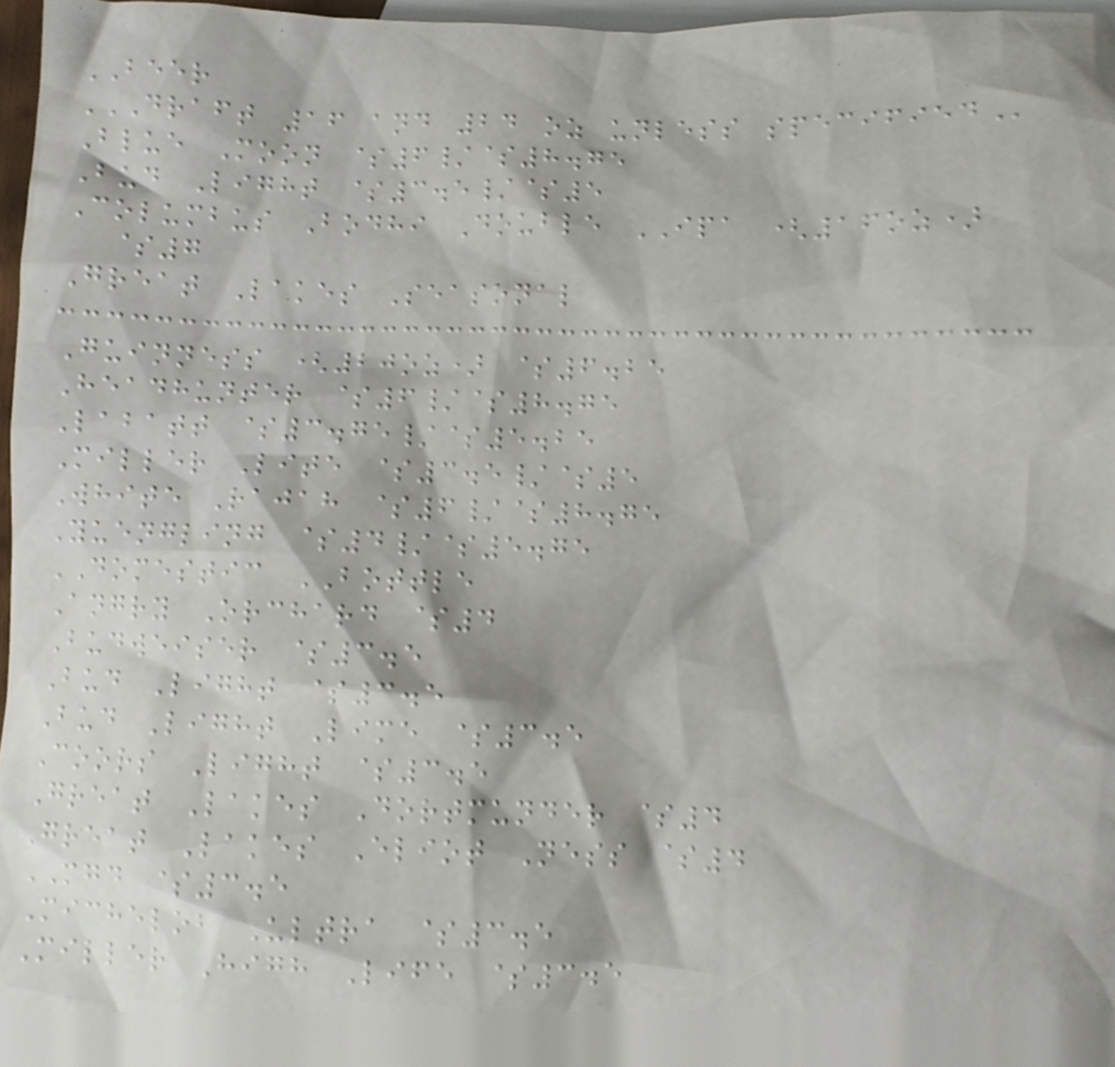BEER
DRAFT 16 AND 24 OZ UNLESS SPECIFIED
Blue Moon $6/$8.75
Bud Light $3.5/$5
Columbus Bodhi Double IPA (16oz)
$7
Great Lakes Seasonal
Guinness (20oz) $6.25
Headhunter $6/$8.75
Labatt $3.75/$5.25
Miller Lite $3.5/$5
White Rajah $6/$8.75
Yuengling $4/$5.75
DOMESTIC BOTTLE
Angry Orchard $4
Budweiser $3.5
Bud Light $3.5
Bud Light Lime $3.5
Coors Light $3.5
Great Lakes Dortmunder $4
Great Lakes Eliot Ness $4
MGD $3.5
Michelob Ultra $3.5
Miller High Life $3.5
